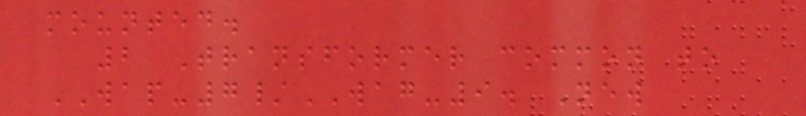mounted.
2 Transformer common to
WAP-7/WAG-9. New
